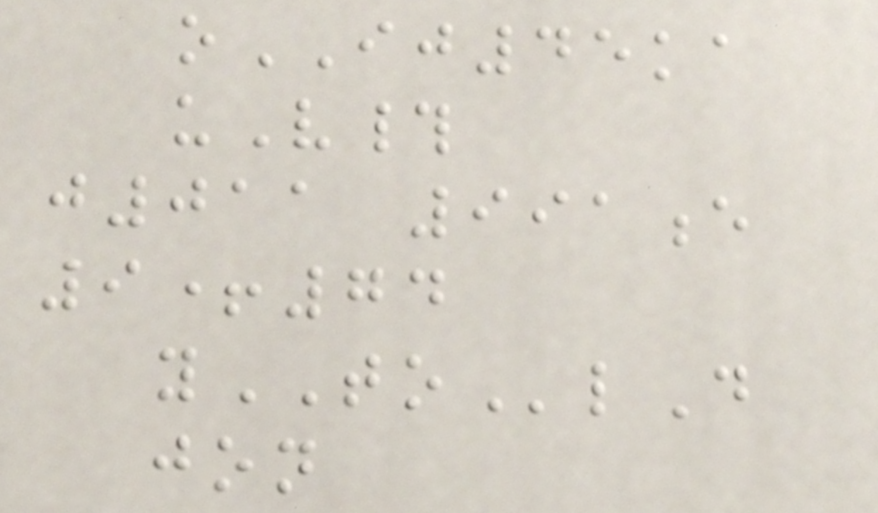oIJ45ka
uV#
j011 991e
9+74
yTOlD
jon
